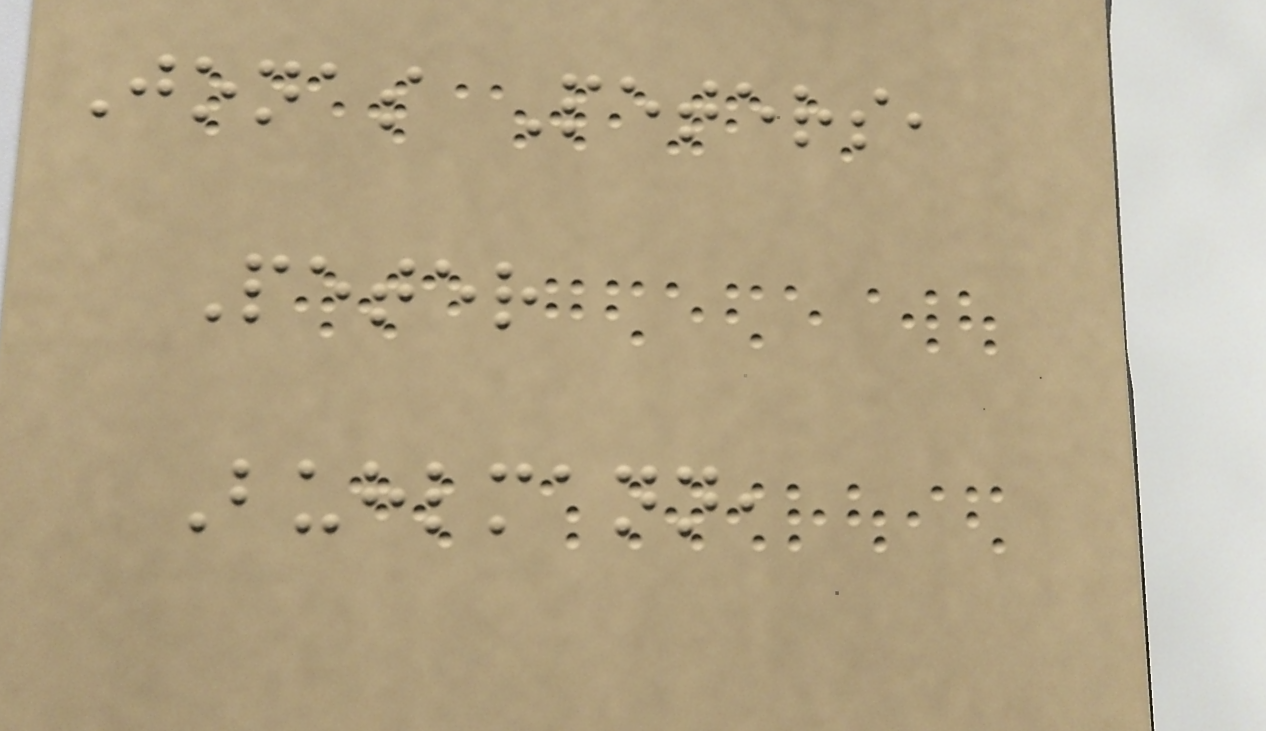Jonas Peters,
Peter
Buhlmann,
